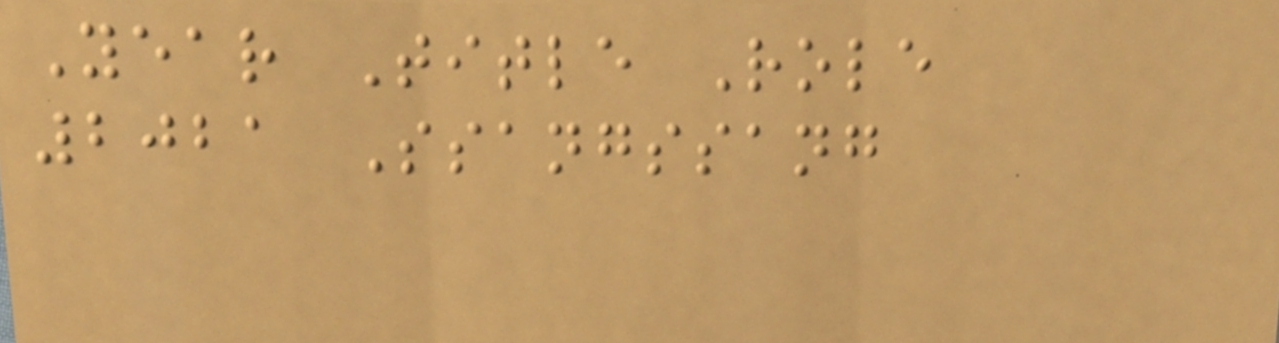Year Title Role
2021 Ssangssang
